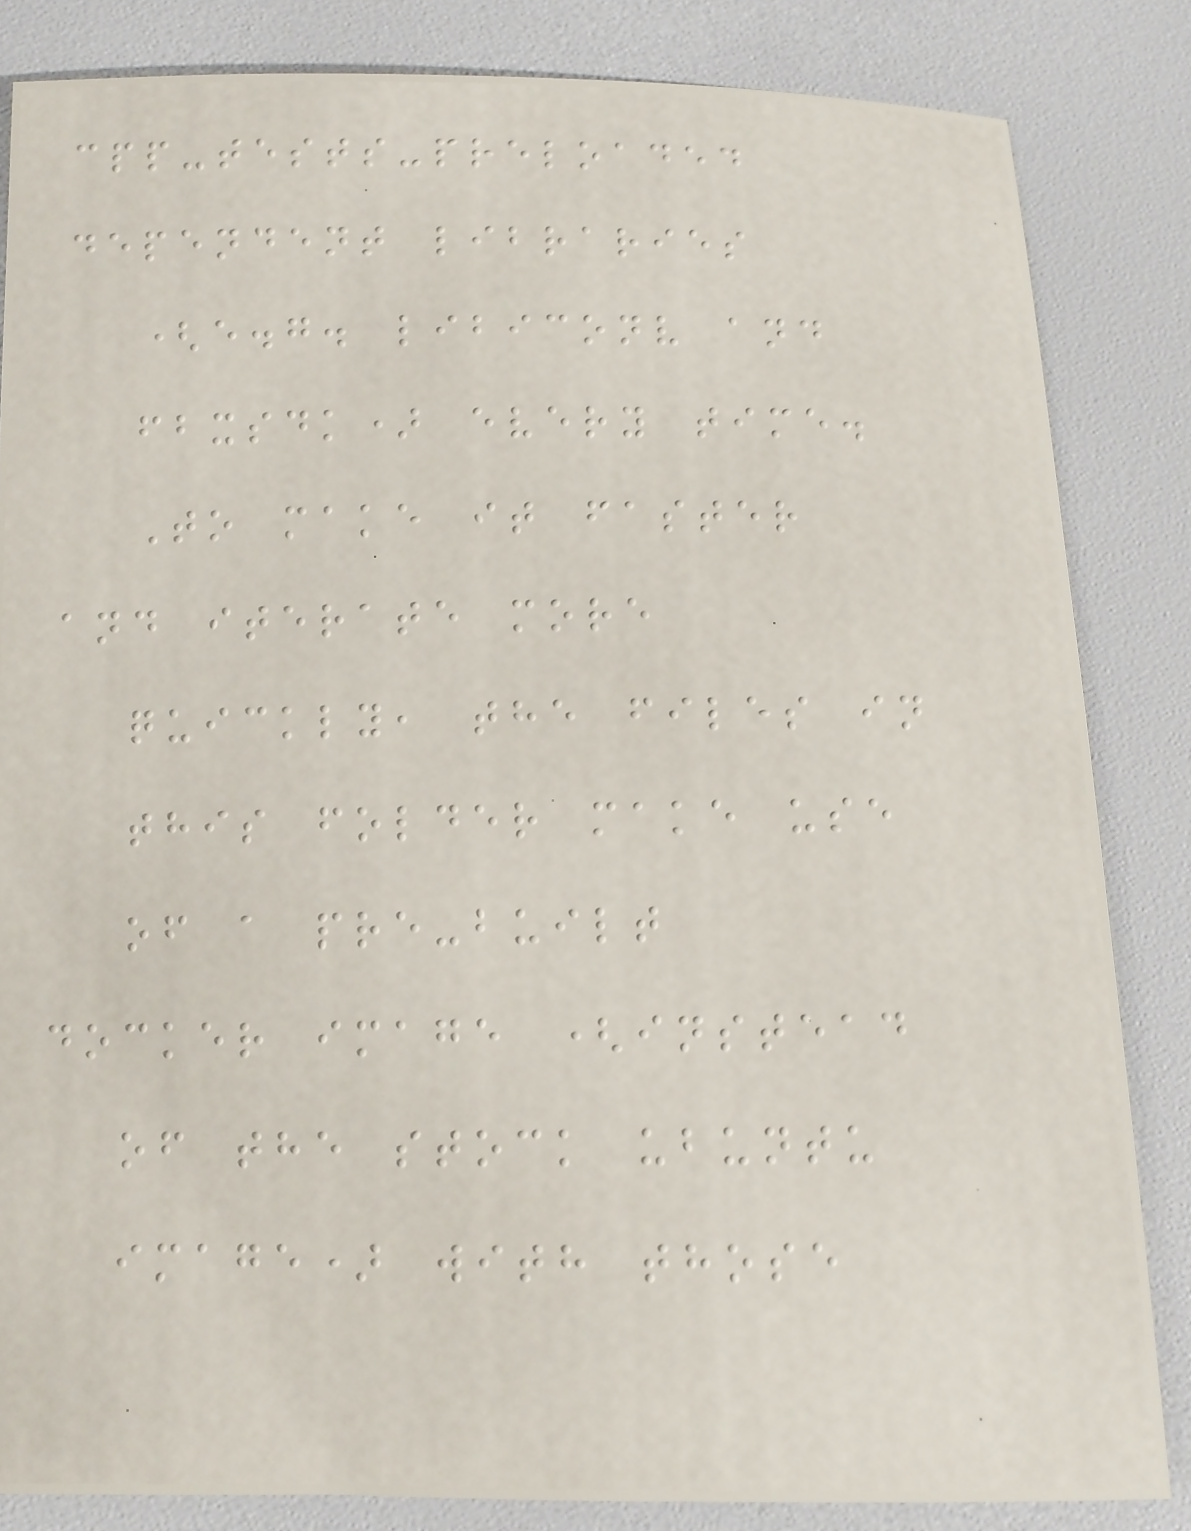cpp-tests-preloaded
dependent libraries
(e.g. libiconv and
fbxsdk) every time.
To make it faster
and iterate more
quickly, the files in
this folder make use
of a pre-built
docker image (instead
of the stock ubuntu
image) with those
